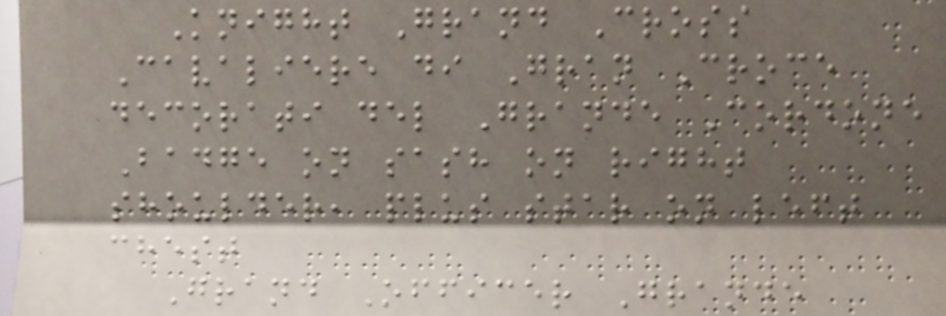Knight Grand Cross
Cavaliere di Gran Croce
decorati del Grande Cordone
Badge on sash on right
shoulder, plus star on left
chest
Grand Officer Grande
